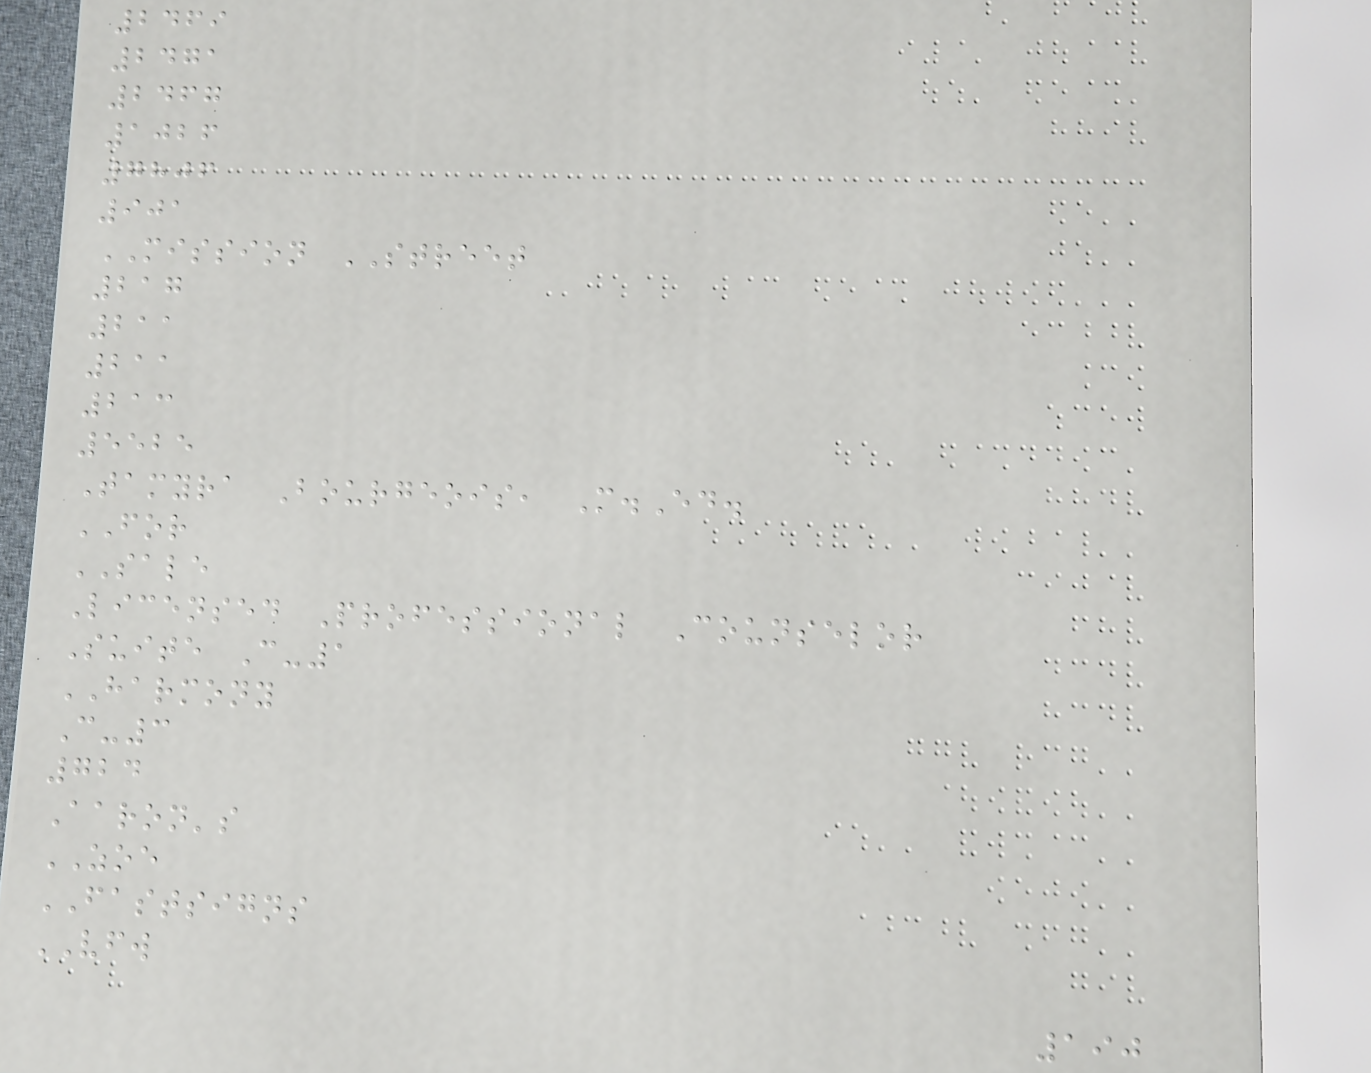2469
2471
2467
1026
7806
901
MISSION STREET
217
211
211
213
5525
Tamyra Bourgeois, M.Ed.
FOR
SALE
Licensed Professional Counselor
Suite C-1
HARMONY
C-3
724
Aaron's
ZOE
FASTSIGNS
VFW
190
